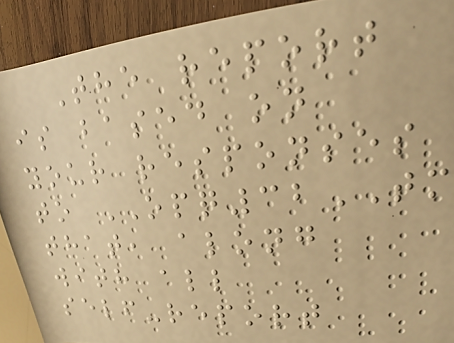The report
is based on
your responses
to OPQ32TM
that, along
with all
self-report
